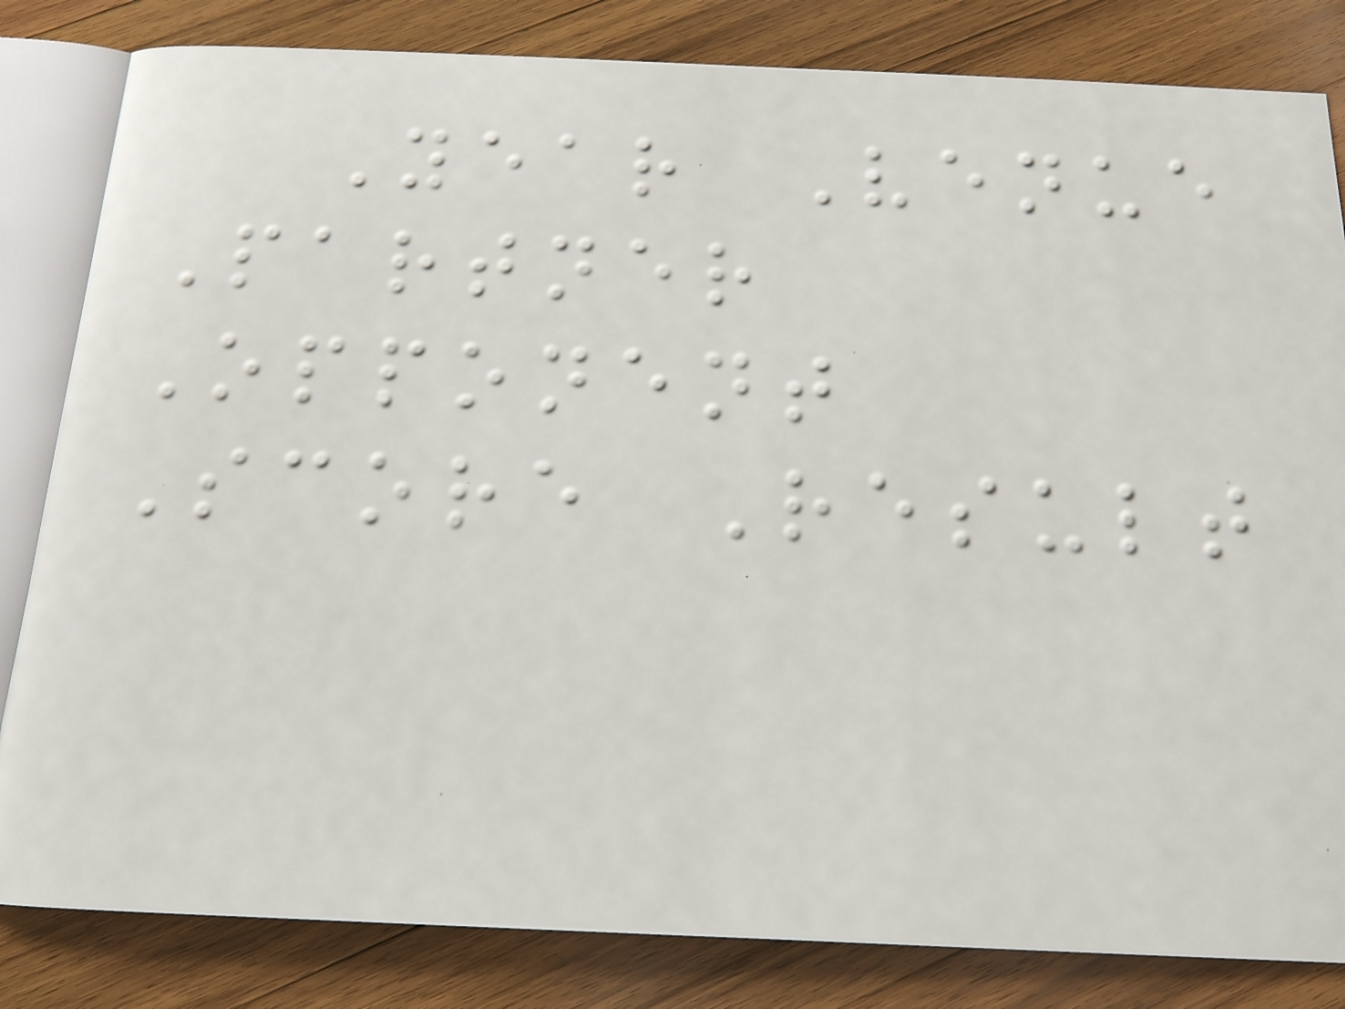Year Venue
Partner
Opponent
Score Result
